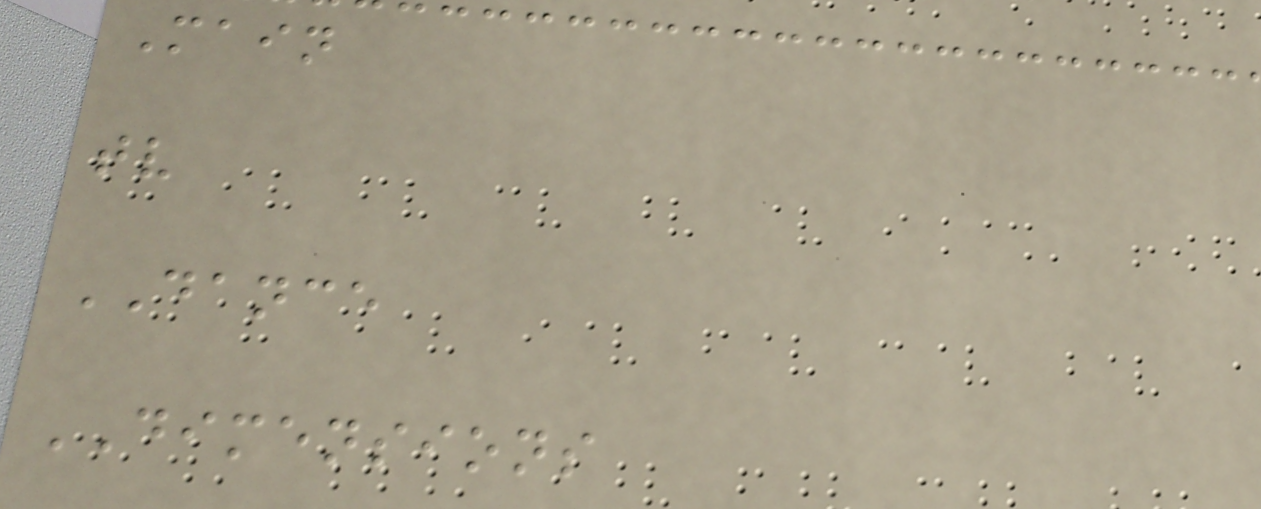Main
tv
DANCE
DIMENSIONS
